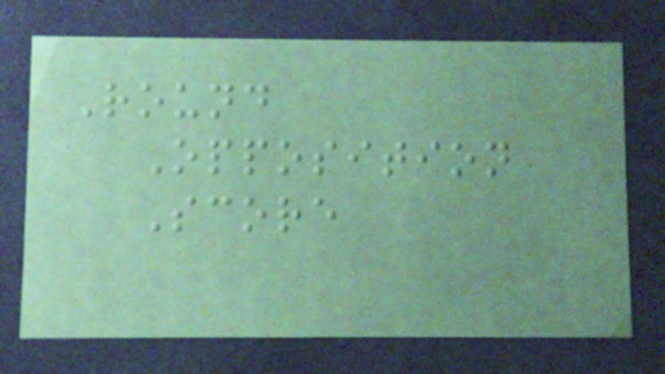Round
Opposition
Score
